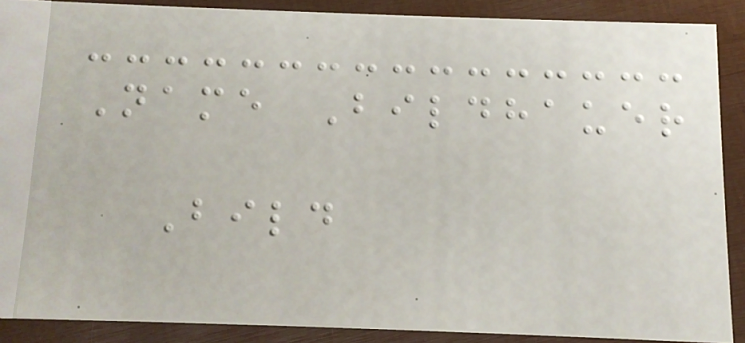Name Bildhauer
Bild
